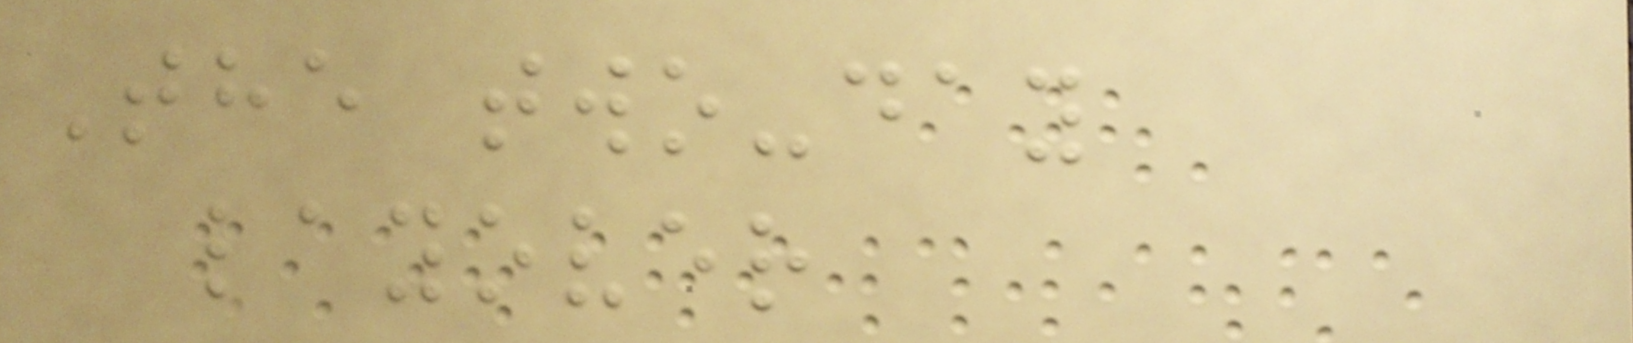The two-day
layover
